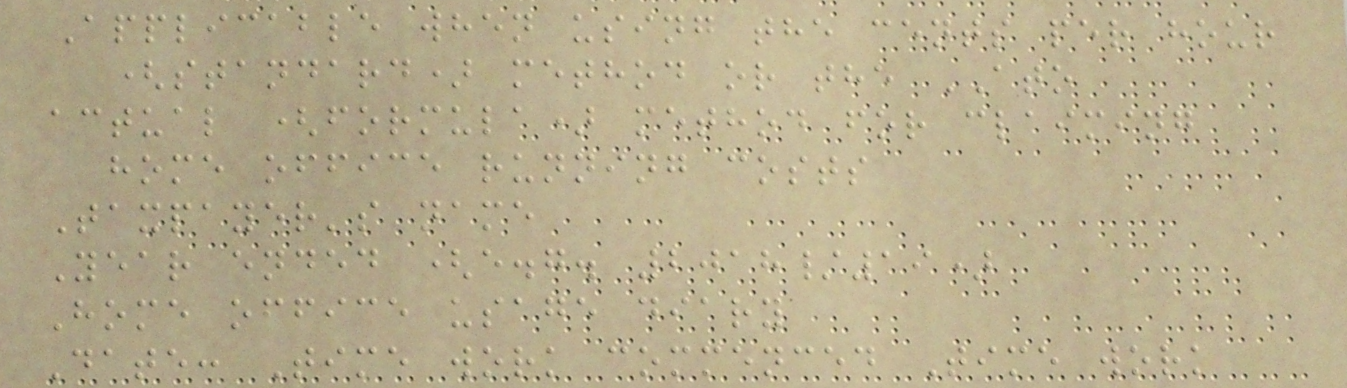Applicable when using the cents per hour
(standard) method or the ATO
actual (formula) method for claiming
home office running costs
Taxpayer's name
Year ended (e.g. 2018/19)
Home office usage diary
Date: Time work commenced Time work
